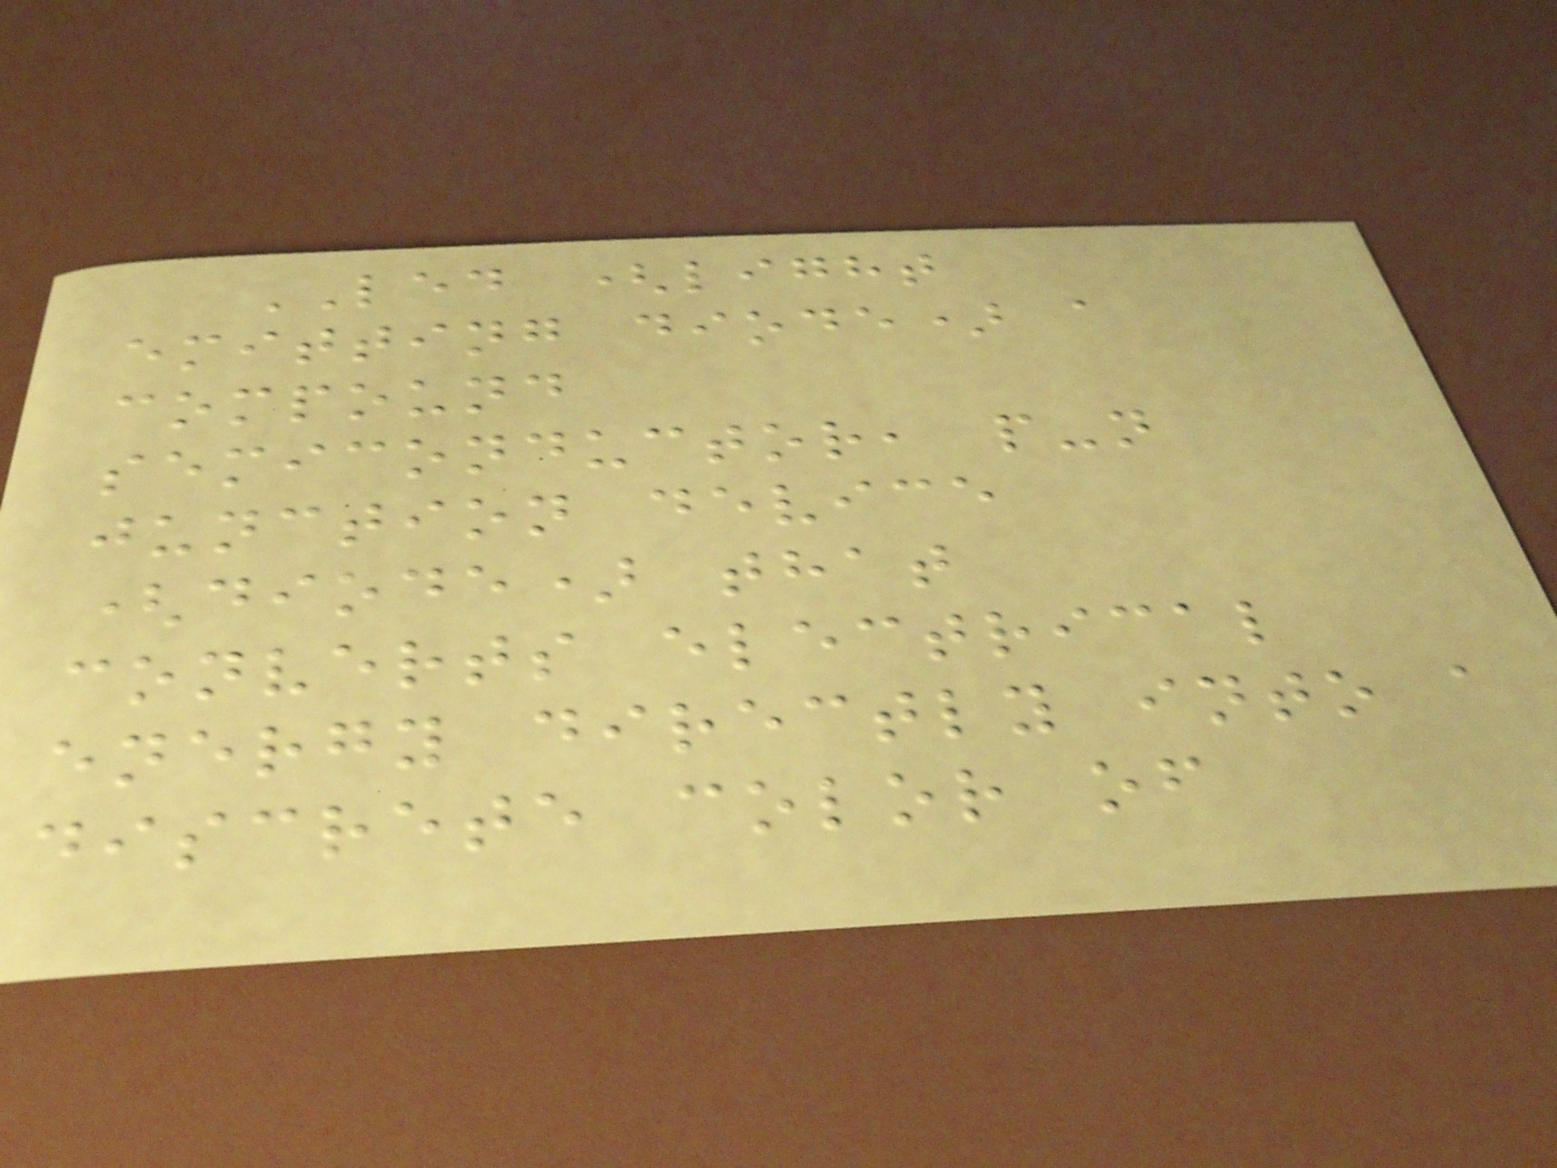LED (light
emitting diode) a
compound
semiconductor, p-n
junction device
(diode) that
converts electrical
energy directly into a
discrete color of
